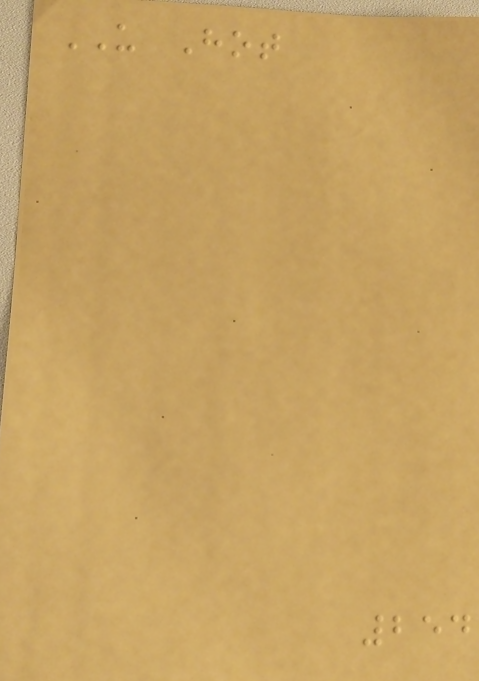US Hot
254
